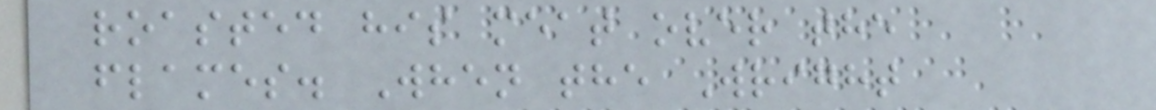roasted his meat over the
flames. When the Wright
